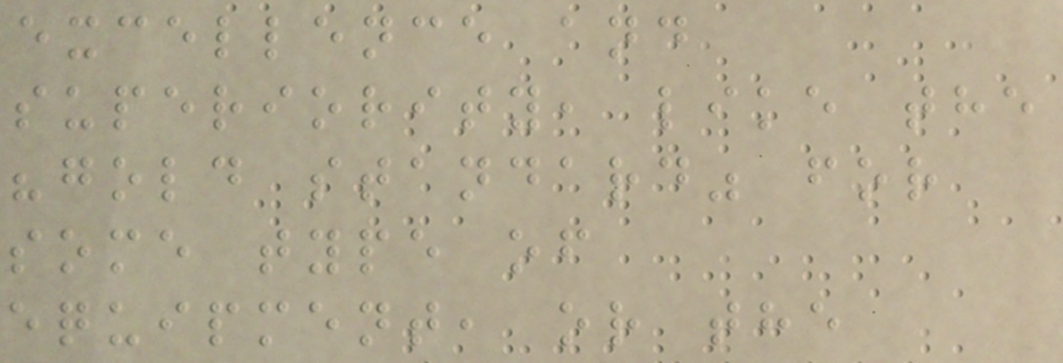excellence and
superiority, like the
"gold standard" for
some type of
equipment, or the
